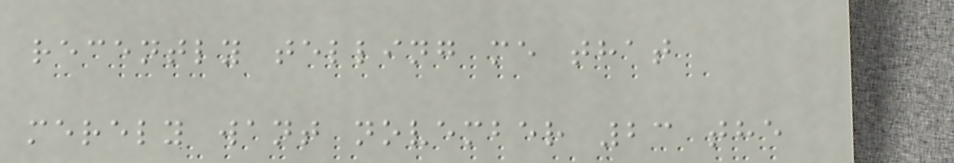recently telling me that
merely want november 23 the
